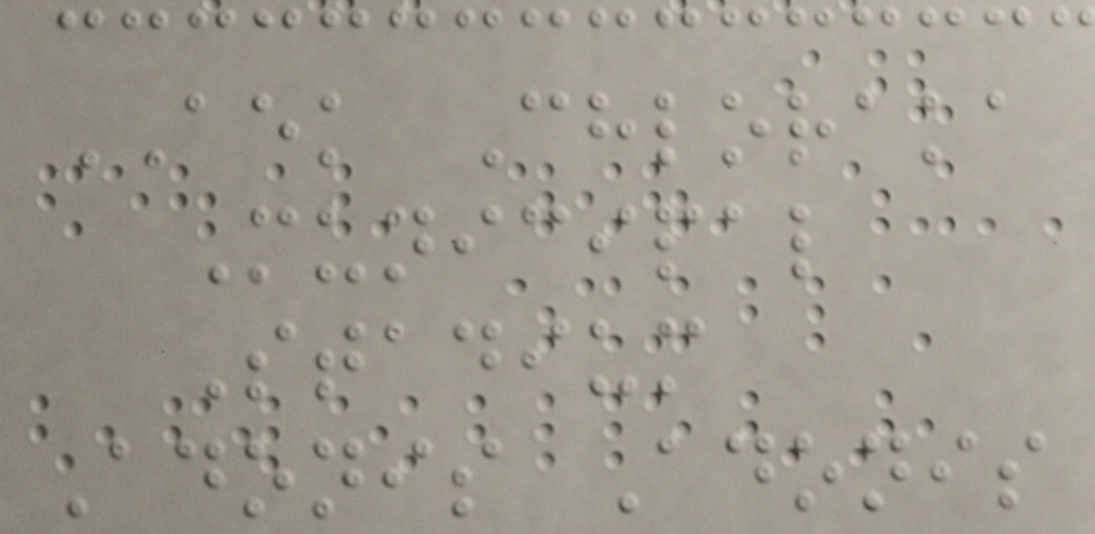AEK Chloraka
Municipal
Stadium
Adonis Adonis
